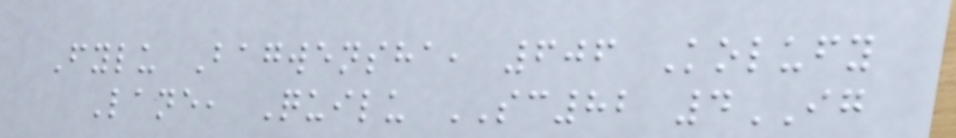Fylu Bagwensha, 606 Kolufy
Lane, Quilu SC82 4IG
